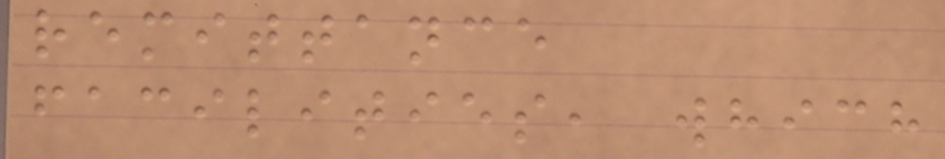remittance
facilities, which
